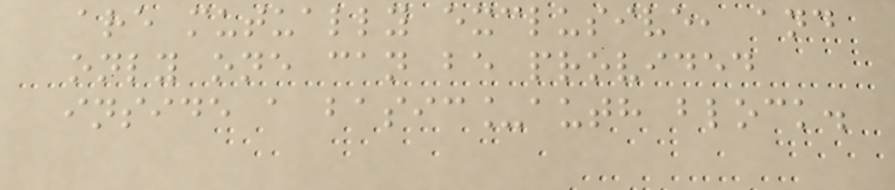are mutually exclusive, and
only one can be provided
inside a basic_auth block.
